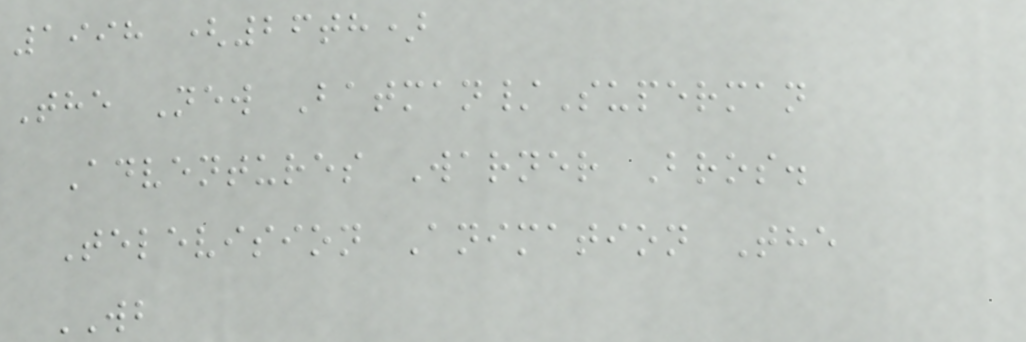1998 (26th)
The New Batman/Superman
Adventures Warner Bros.
Television Animation The
WB
